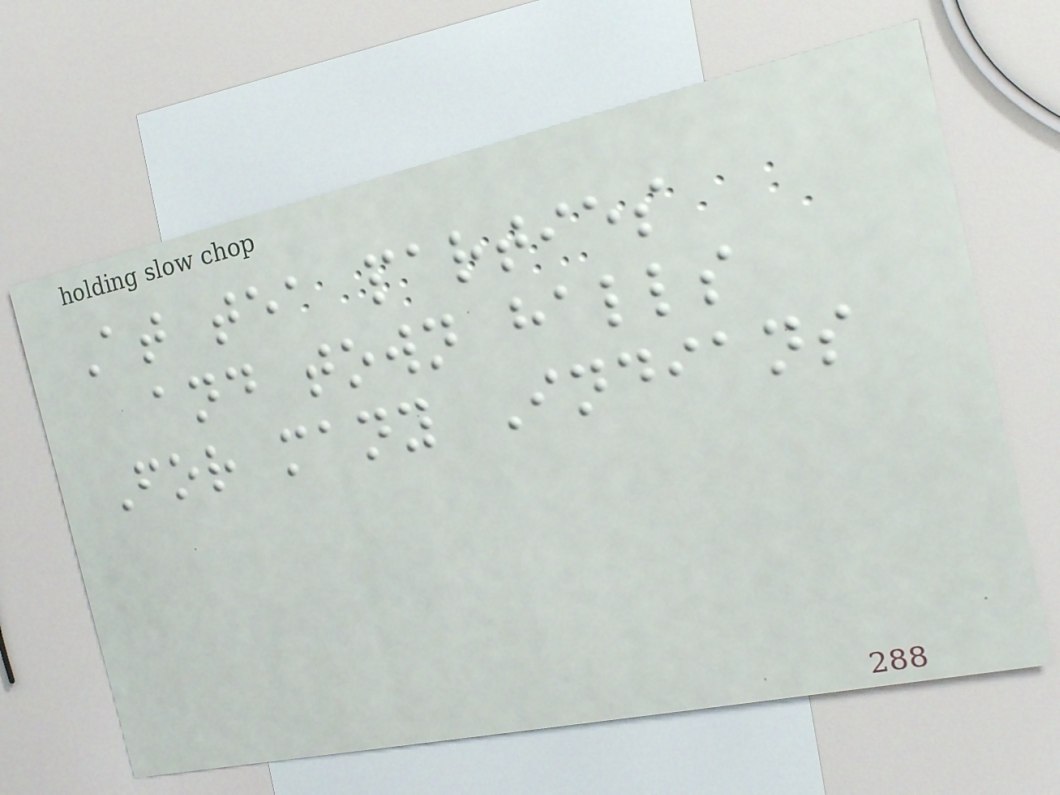At tea parties
and town halls
For many Indians
